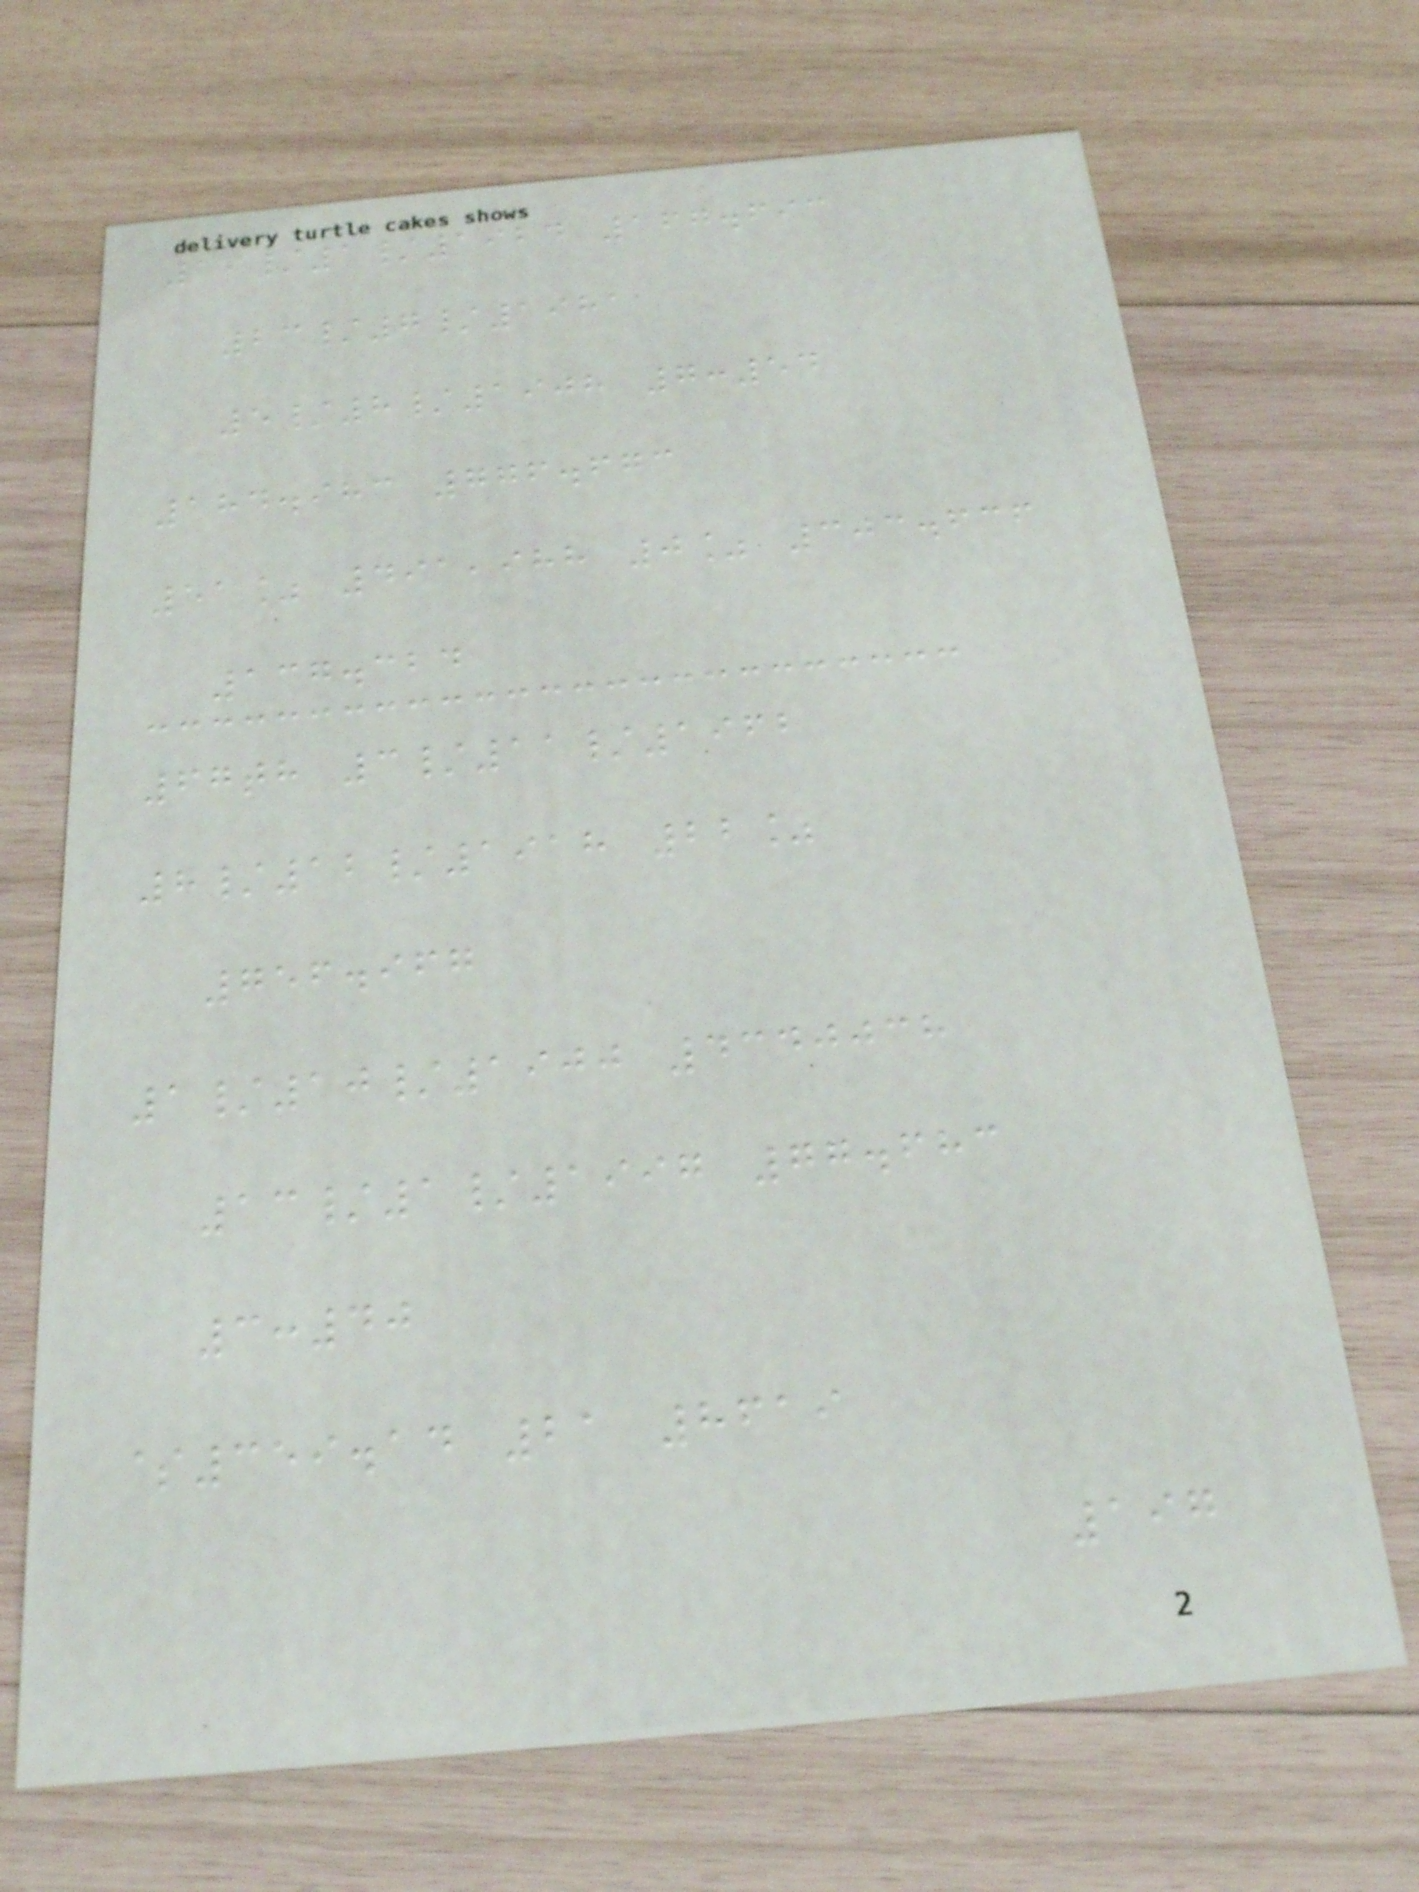19/1/1924 167.693
23/7/1981
5/8/1908 7:54
184.983 776.673
51% 491,988 0% 303.636
137.324
67th 3/11/1962
8/12/1918 22%
756.967
1/10/1900 4340038
13/1/1997 77.683
3:40
$359.14 21 8619
197
